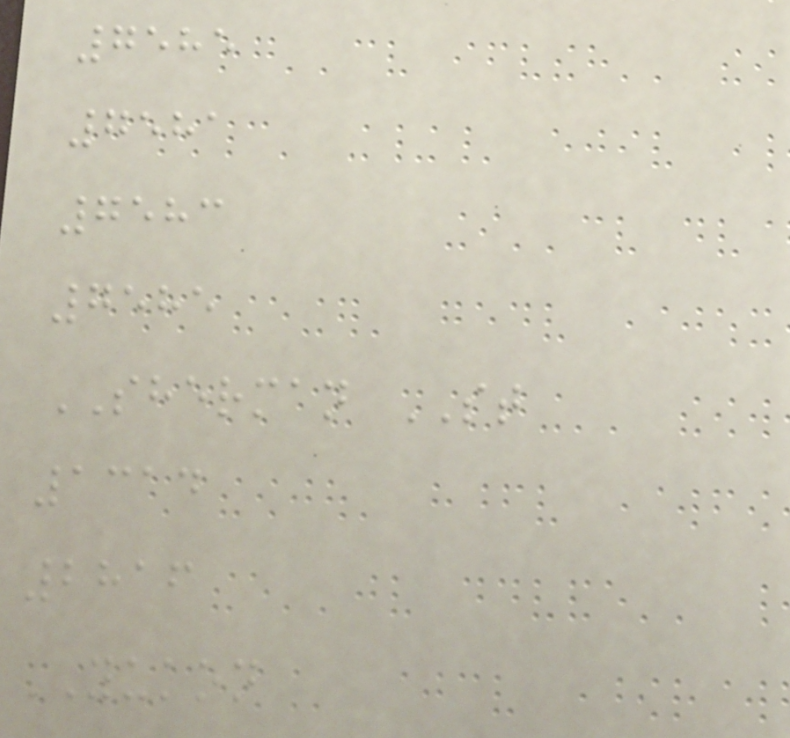7585
7581
7583
7585
SHERMAN ST
1314
2816
YUKON
